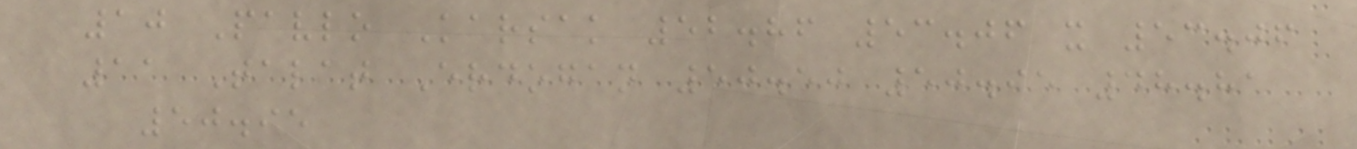10 Pavlo Karsak 52.86 53.06 x 53.06
11 Talat Erdogan 50.50 50.95 48.81
50.95
